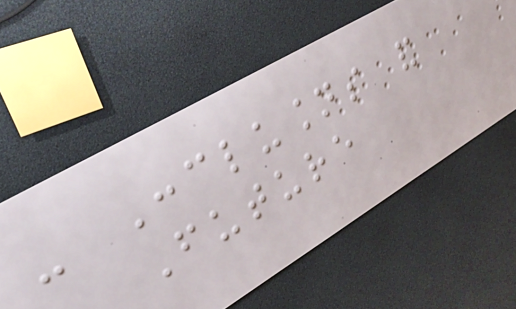- Conclusions and
Future
